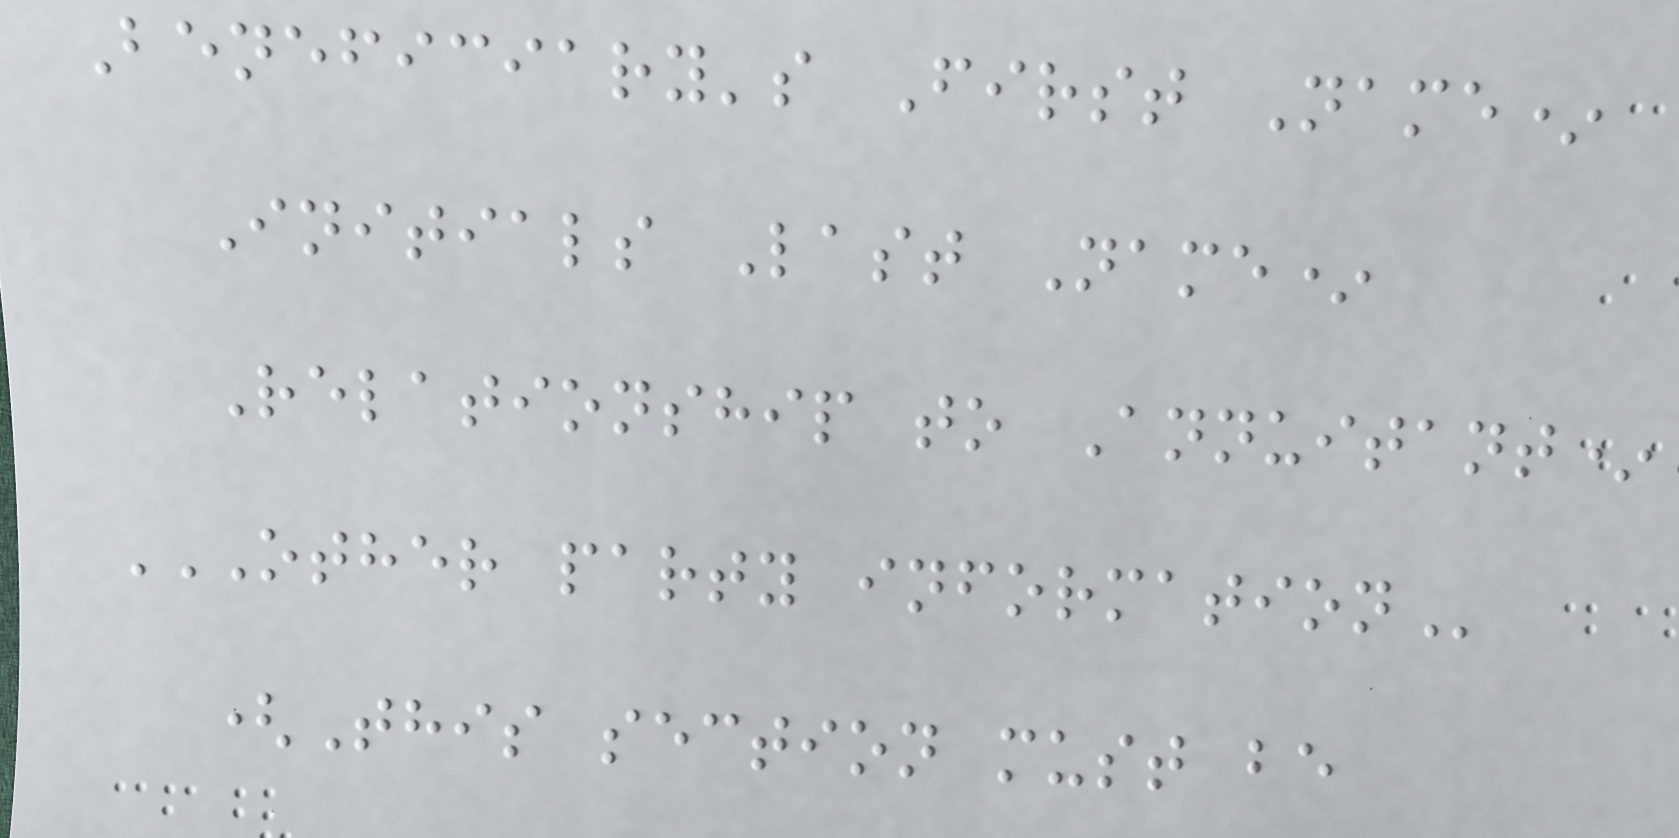Beneficiary's First Name*
Initials Last Name*
Relationship to Annuitant*
OTHER PARTY INFORMATION
(This section must be
